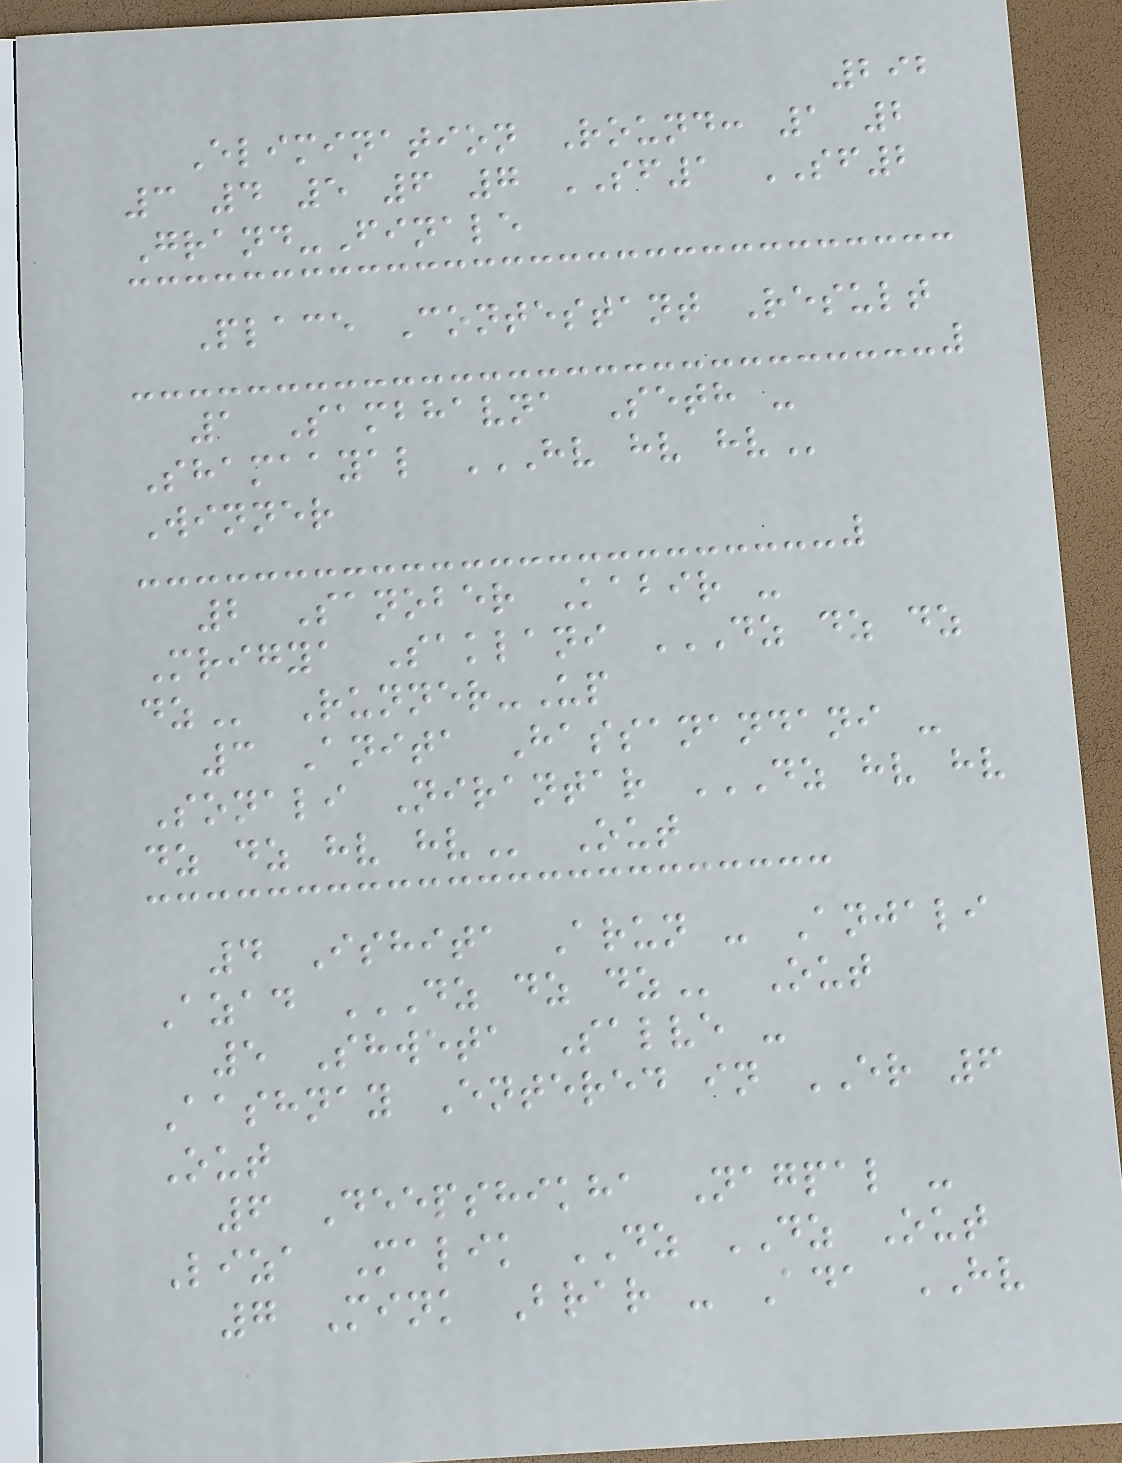292
Elimination Round: 1 2
3 4 5 6 7 SF1 SF2
Grand-Finale
Place Contestant Result
1 Sambhavna Seth -
Shamaayal HV HV HV
Winner
2 Sanober Kabir -
Mrigya Saklani DZ DZ DZ
DZ Runner-Up
3 Anita Hassanandani -
Sonali Nirantar DZ HV HV
DZ DZ HV HV Out
4 Ishita Arun - Anjali
Azad DZ DZ DZ Out
5 Shweta Salve -
Aashnay Entered in ER 6
Out
6 Deepshikha Nagpal -
Liza Malik DZ DZ Out
7 Mink Brar - Ada HV
